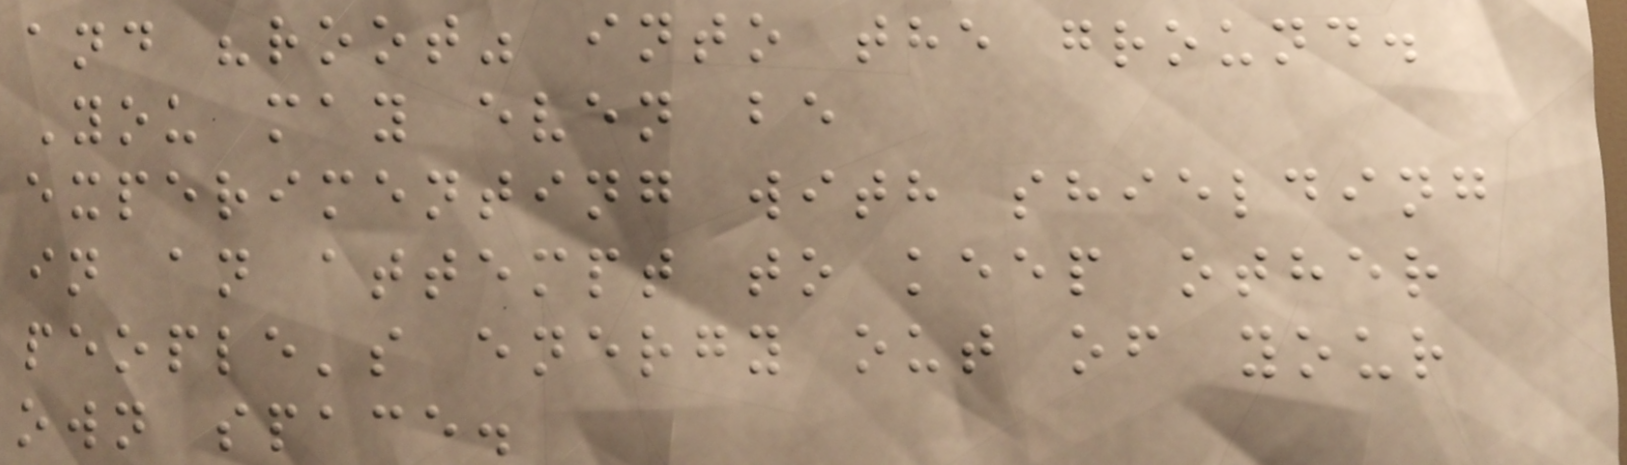and "root" into the ground.
You may even be
experimenting with shielding
in an attempt to keep other
people's energy out of your
own space.
